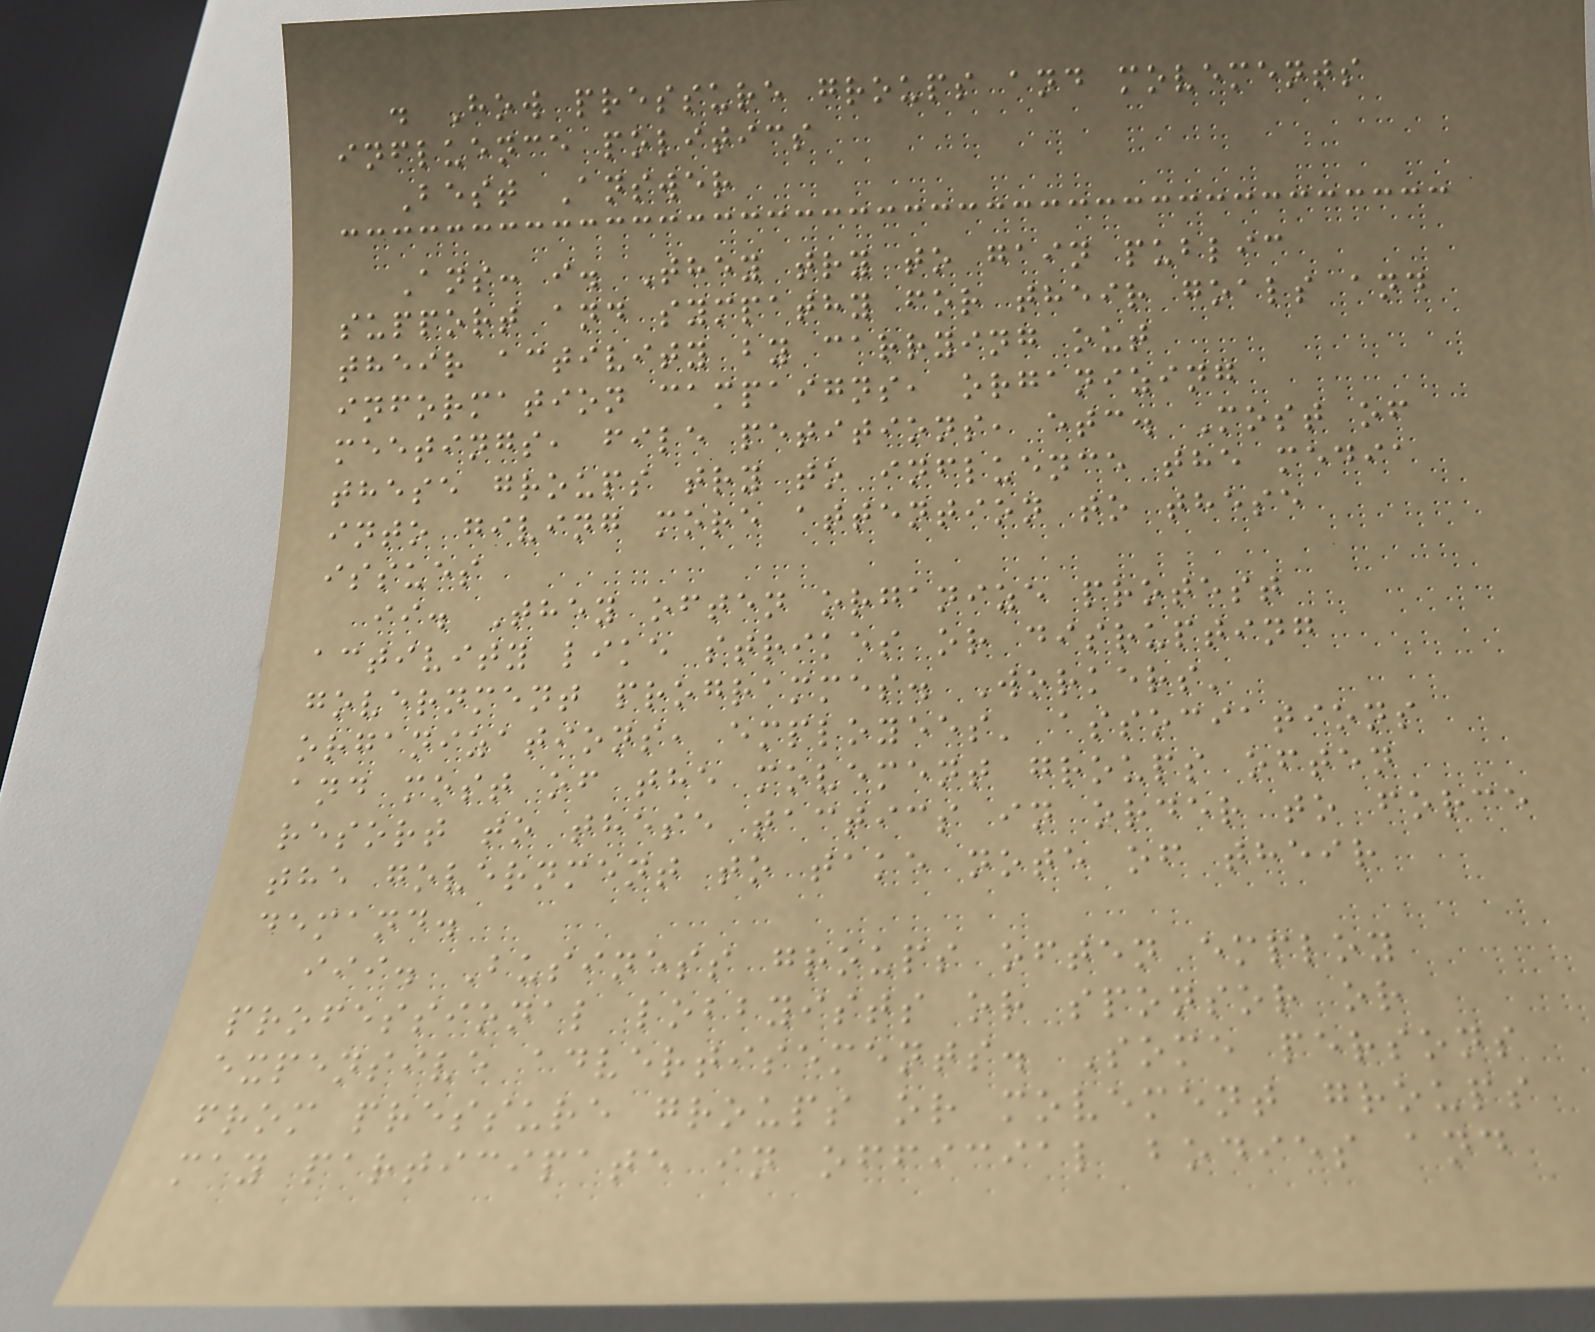. How pressure groups and movements
influence politics
Best Answer
Ans: i. They try to gain public
support and sympathy for their goals and
their activity by carrying out
information campaigns, organizing
meetings, file petitions, etc. Most of
these groups try to influence the media
into giving more attention to these
issues
ii. They often organize protest
activity like strikes or disrupting
government programmes. Workers'
organizations, employees' associations
and most of the movement groups often
resort to these tactics in order to force
the government to take note of their
demand.
iii. Business groups often employ
professional lobbyists or sponsor or
expensive advertisements. Some persons
from pressure groups or movement groups
may participate in official bodies and
